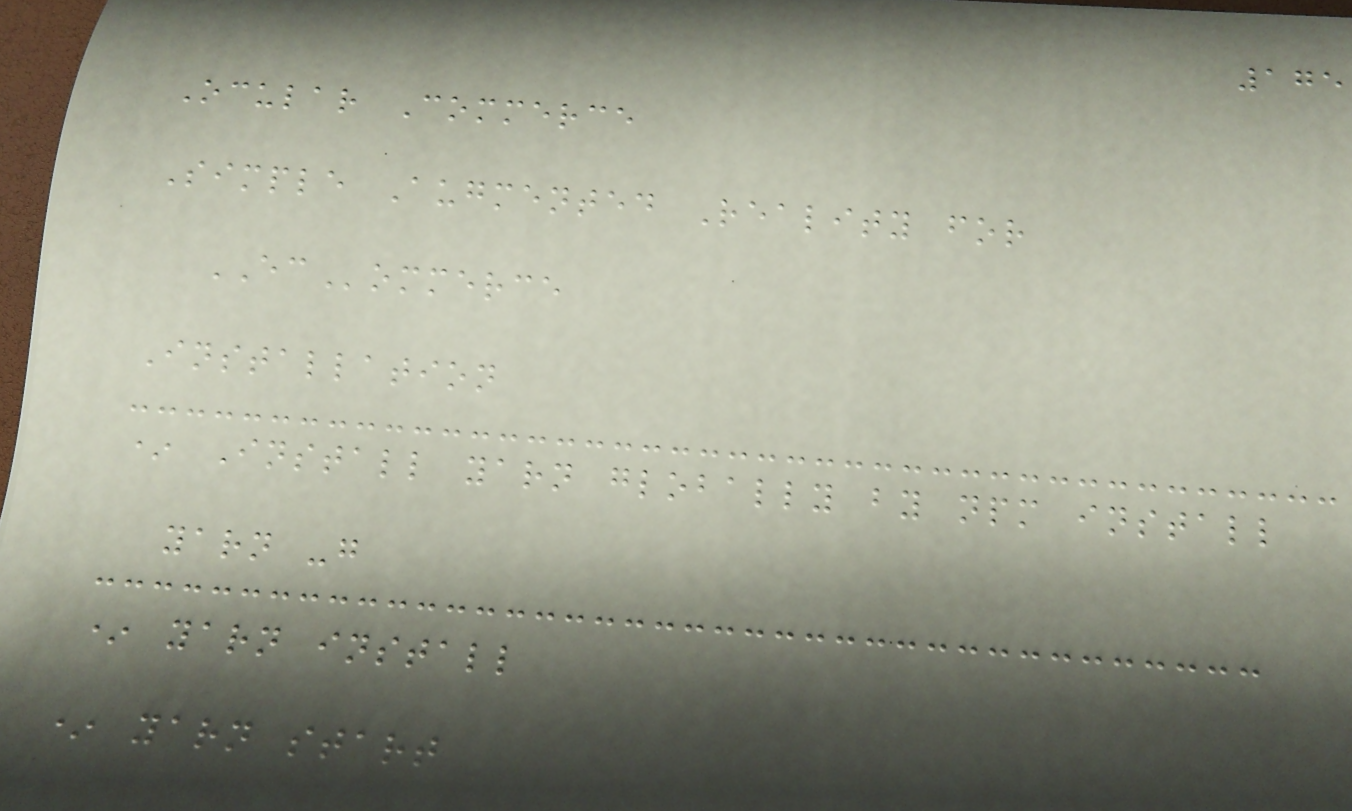175
Ocular Commerce
Simple Augmented Reality for
ECommerce
Installation
* Install yarn globally by npm install
yarn -g
* yarn install
* yarn start
